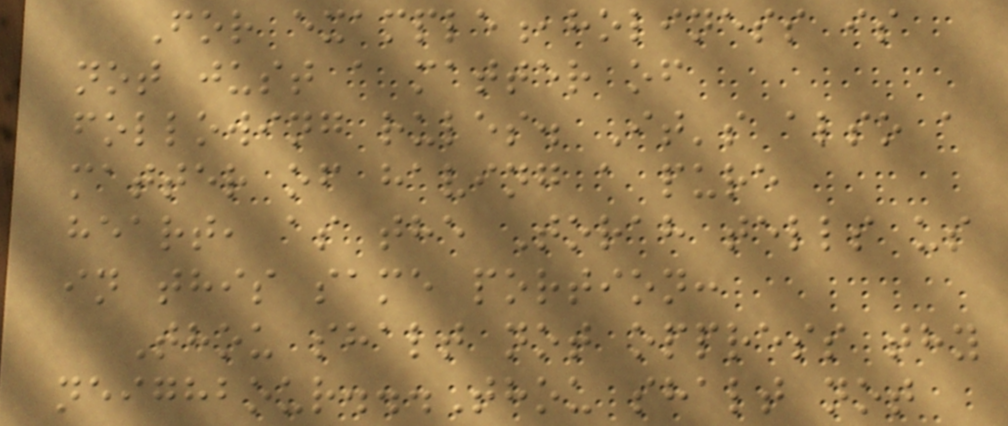For example,holiness is
not just a matter of
following rules. It's also a
matter of having a pure
heart, as the Torah tells us
in this same portion:
Thou shalt not oppress thy
neighbour...Thou shalt not
